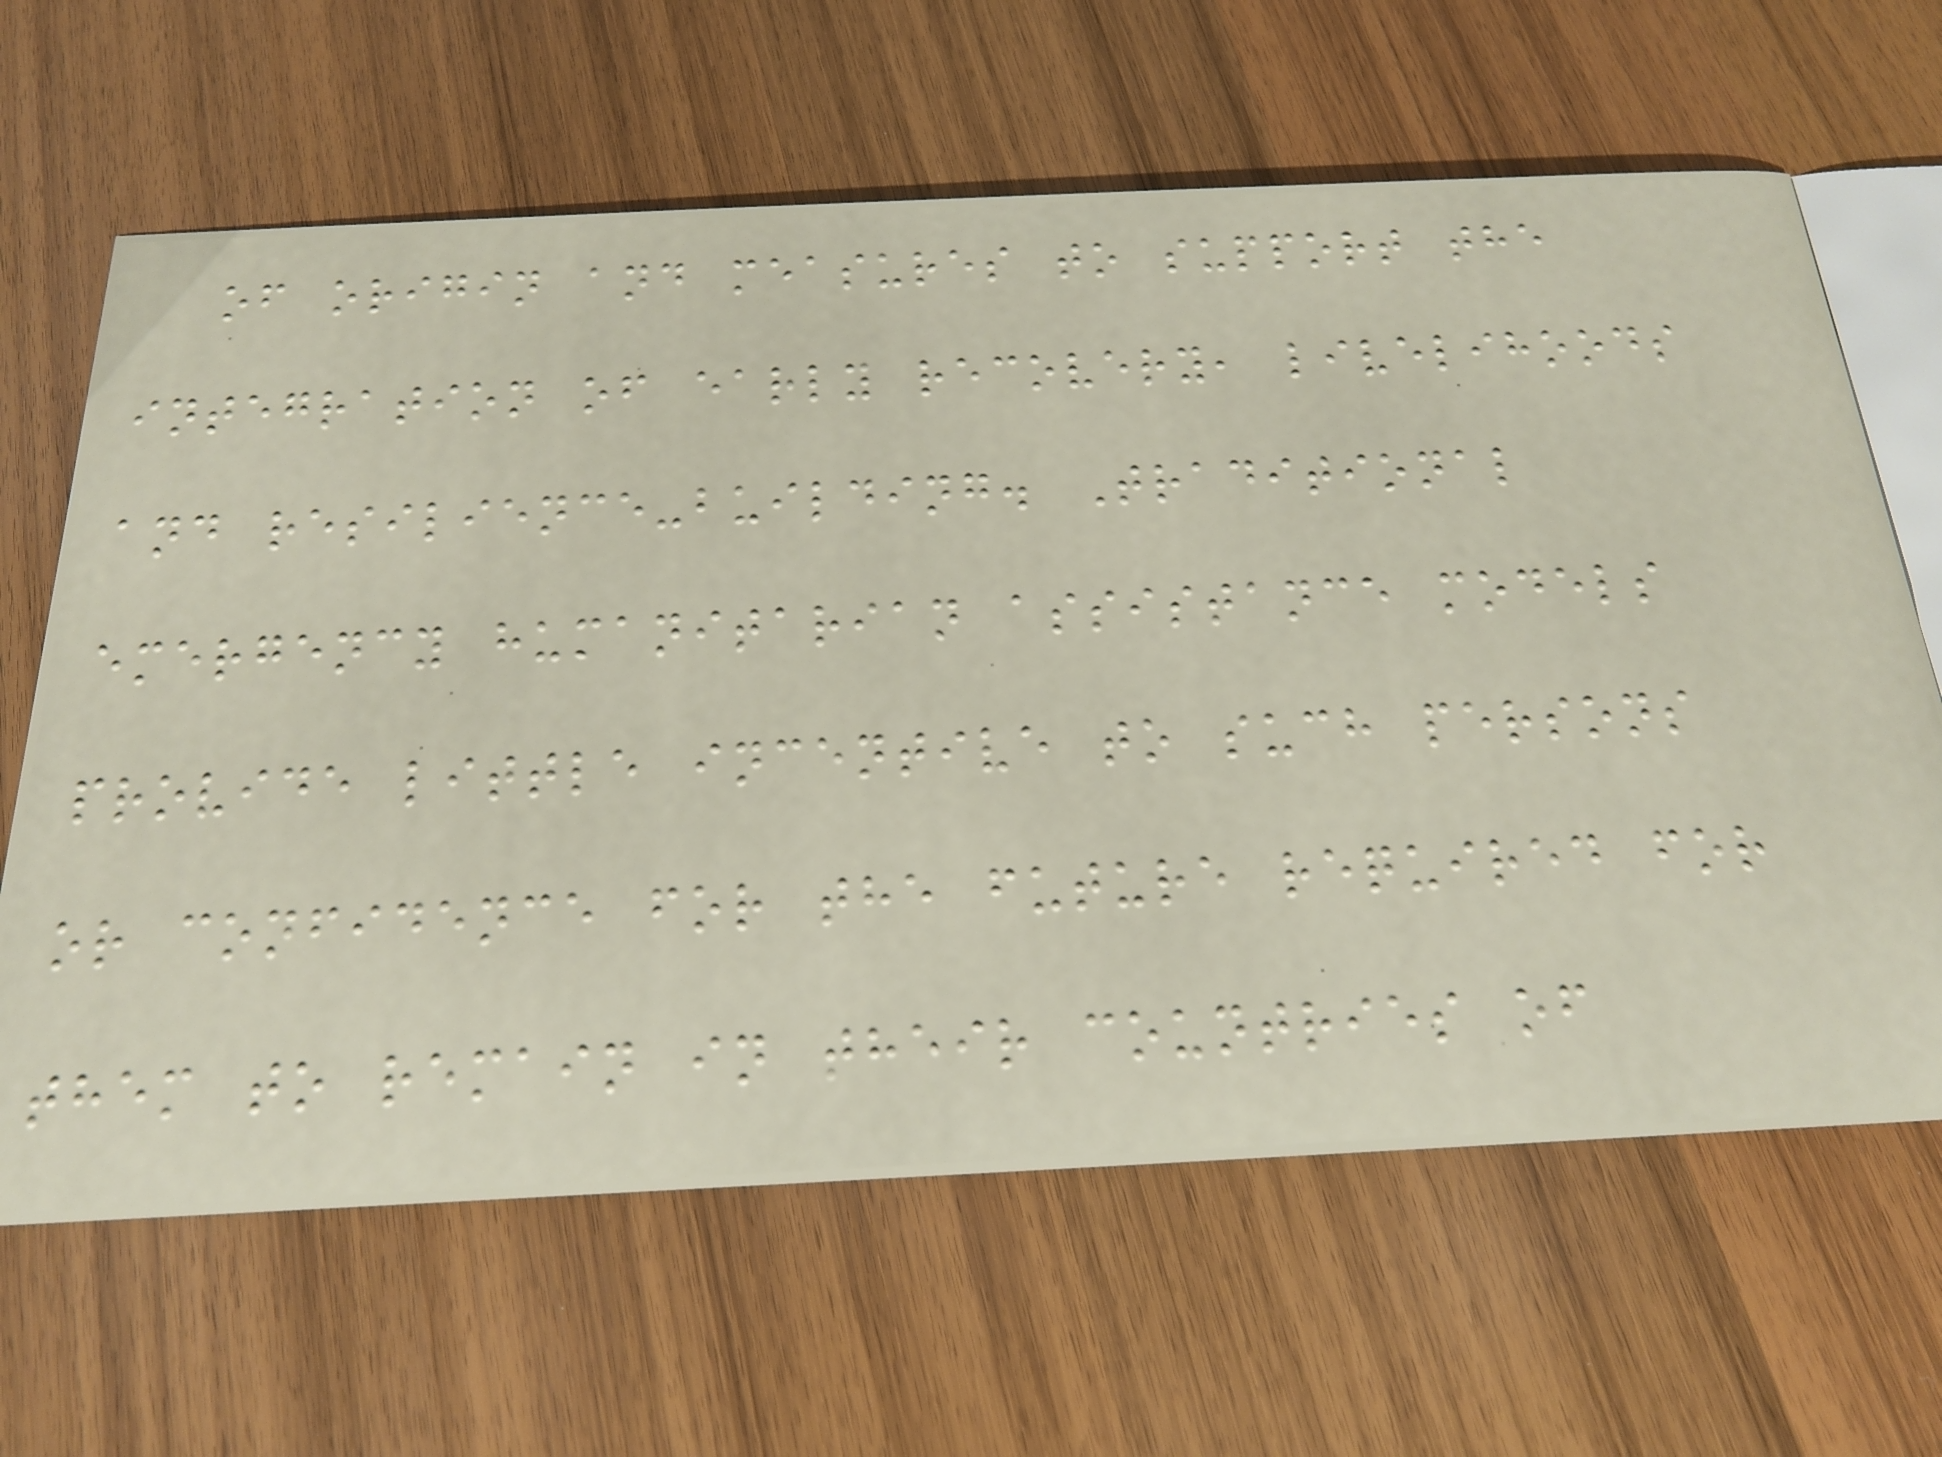of origin and measures to support the
integration of early recovery, livelihoods
and resilience-building. Traditional
emergency humanitarian assistance models
provide little incentive to such persons
or confidence for the future required for
them to remain in their countries of
